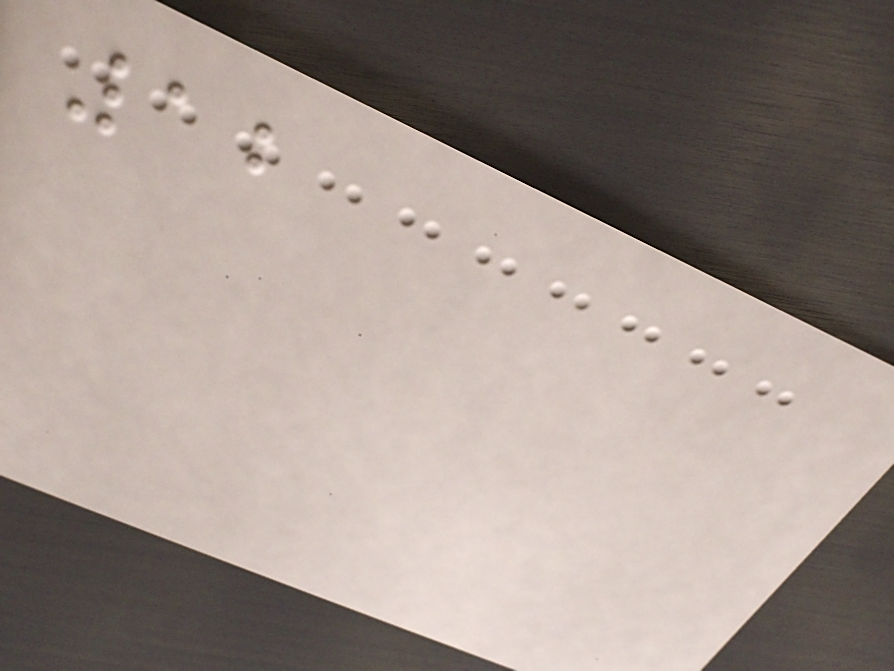12
